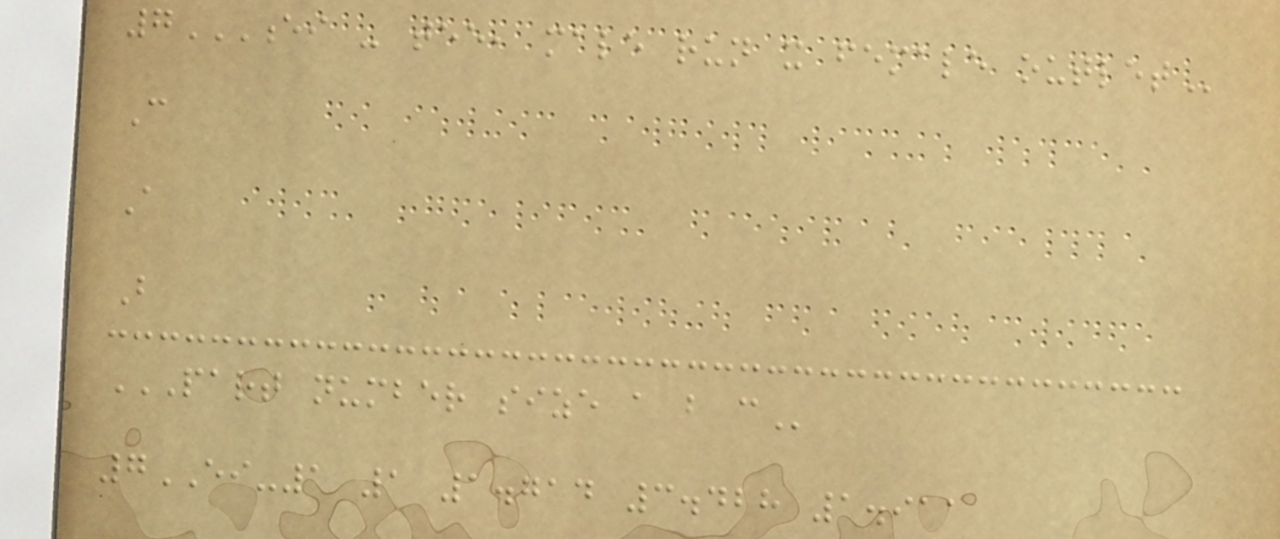7EI - TEE, MALE RUN X FEMALE OUTLET
C
A
B
PART NUMBER SIZE A B C
7EI-1 1 1.714 3.428 1.911
